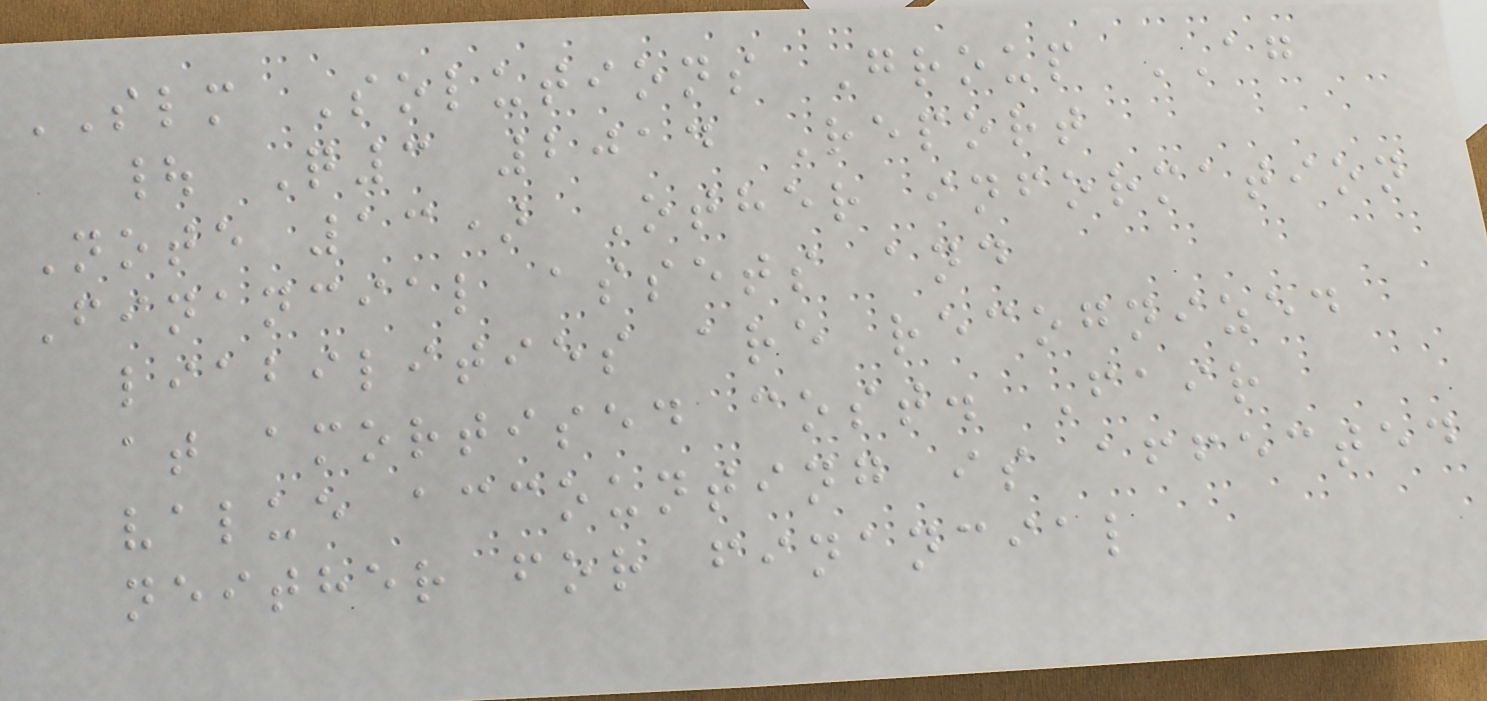SLM Solutions Group AG
| Q3 2014 Report
Note 13) Other information
Financial assets and
liabilities are recognized
at amortised cost. Fair
value accounting is affected
neither for financial
